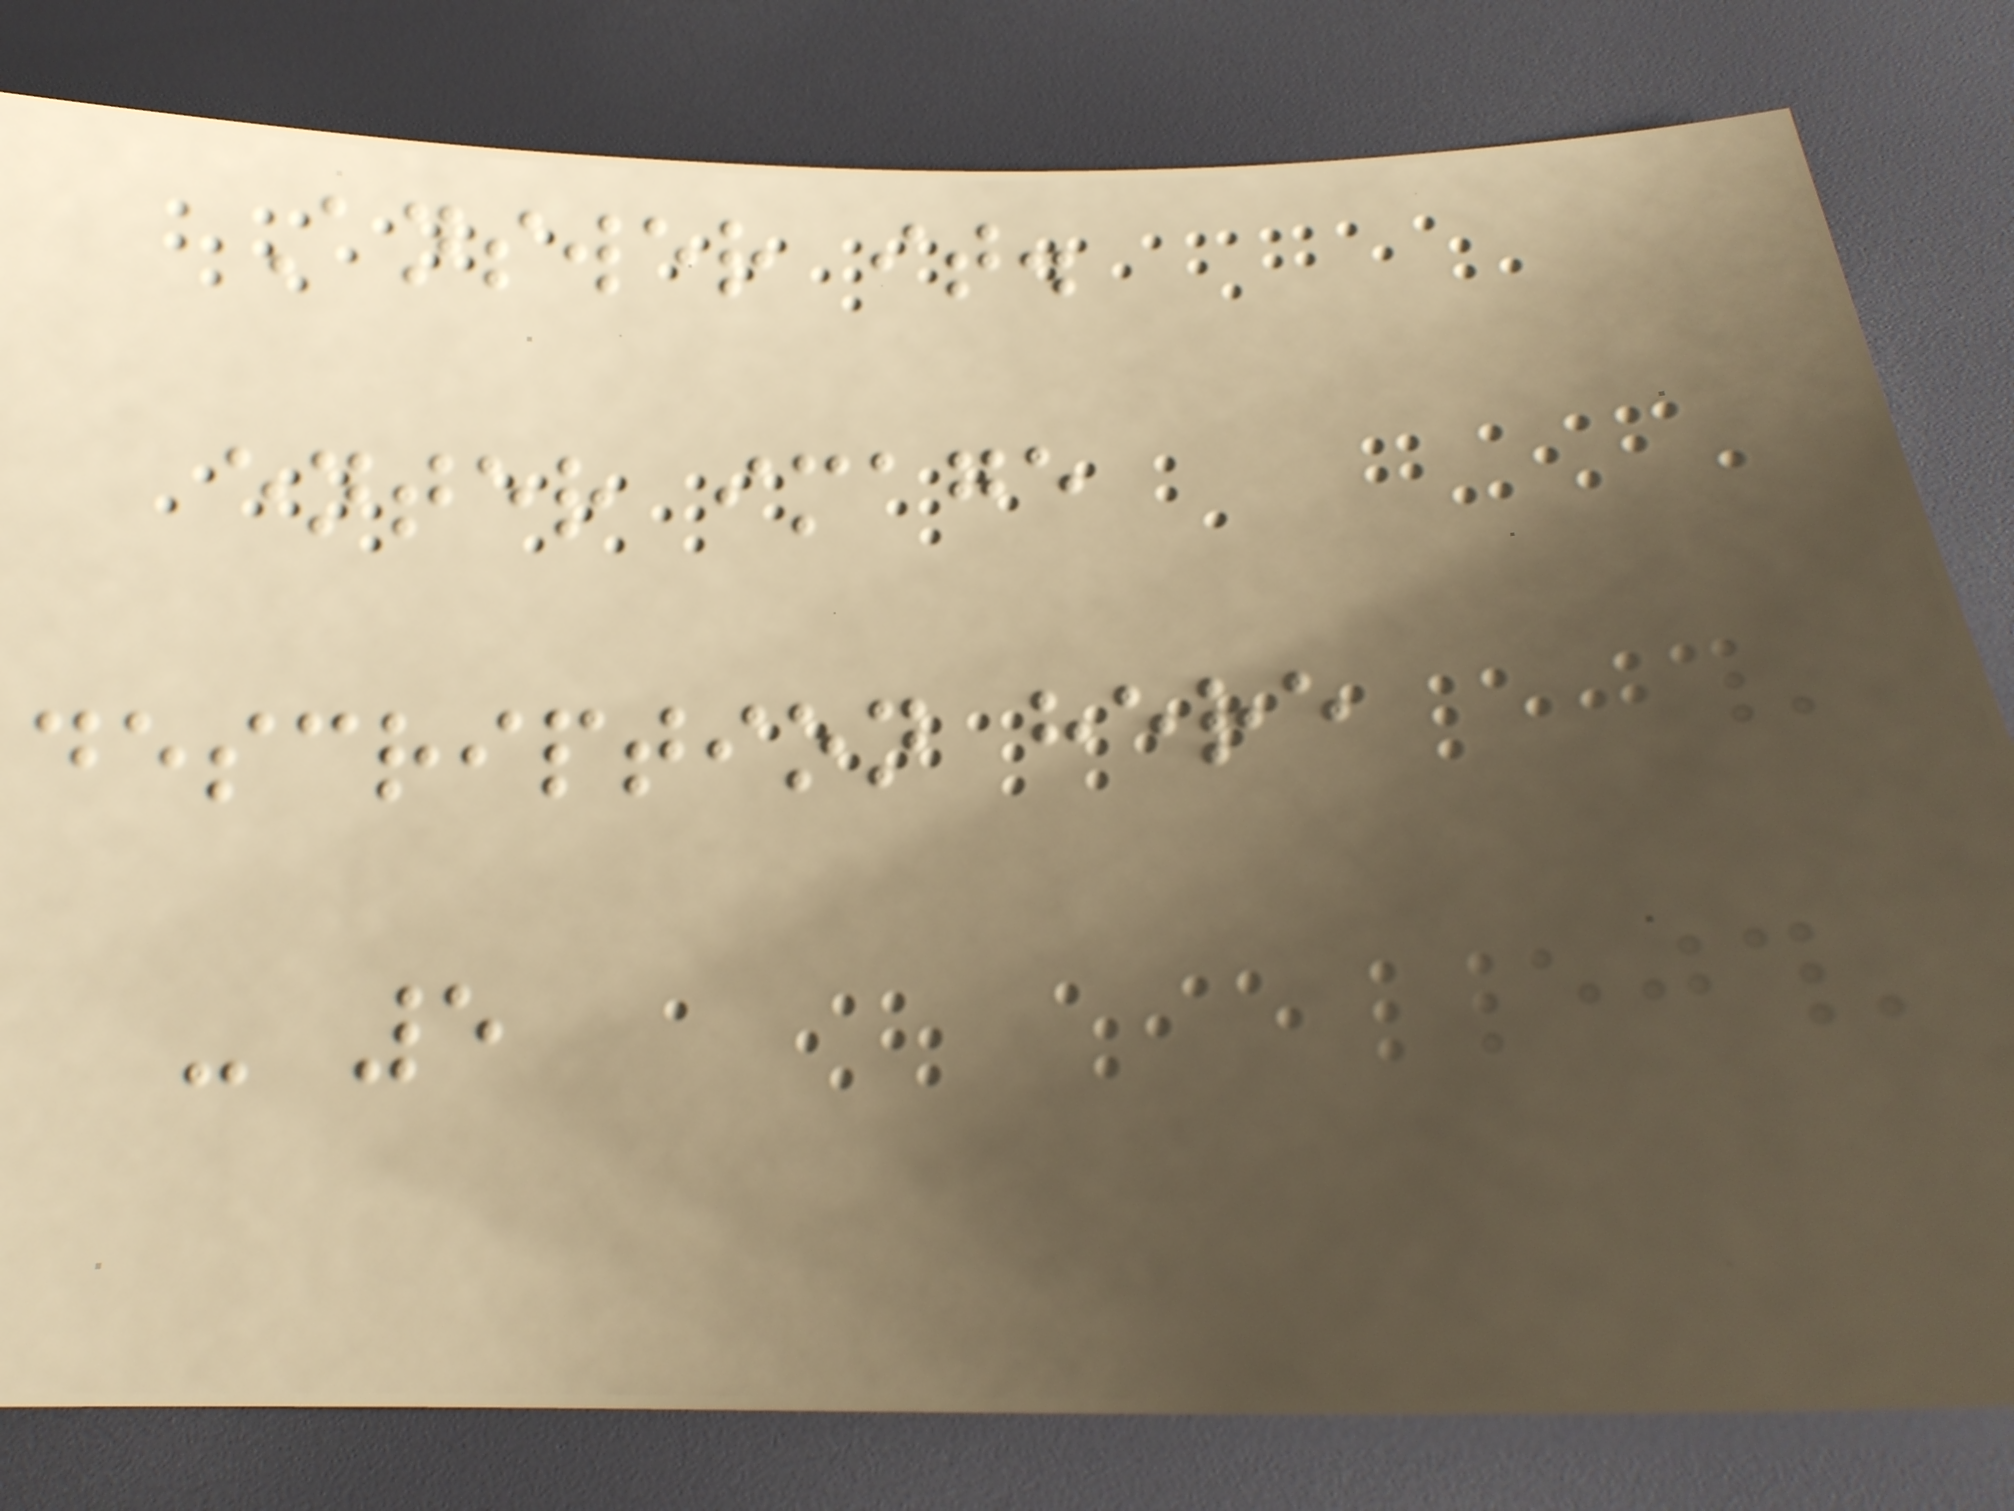Answer it.
enter image
description here
- 5
